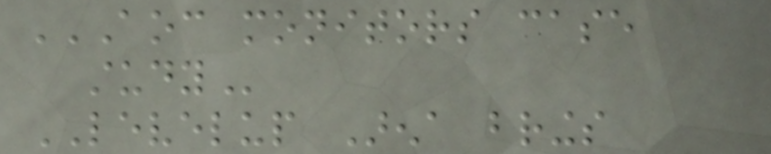AOC MONITORS CASE
STUDY
LEVELUP Arena brings
